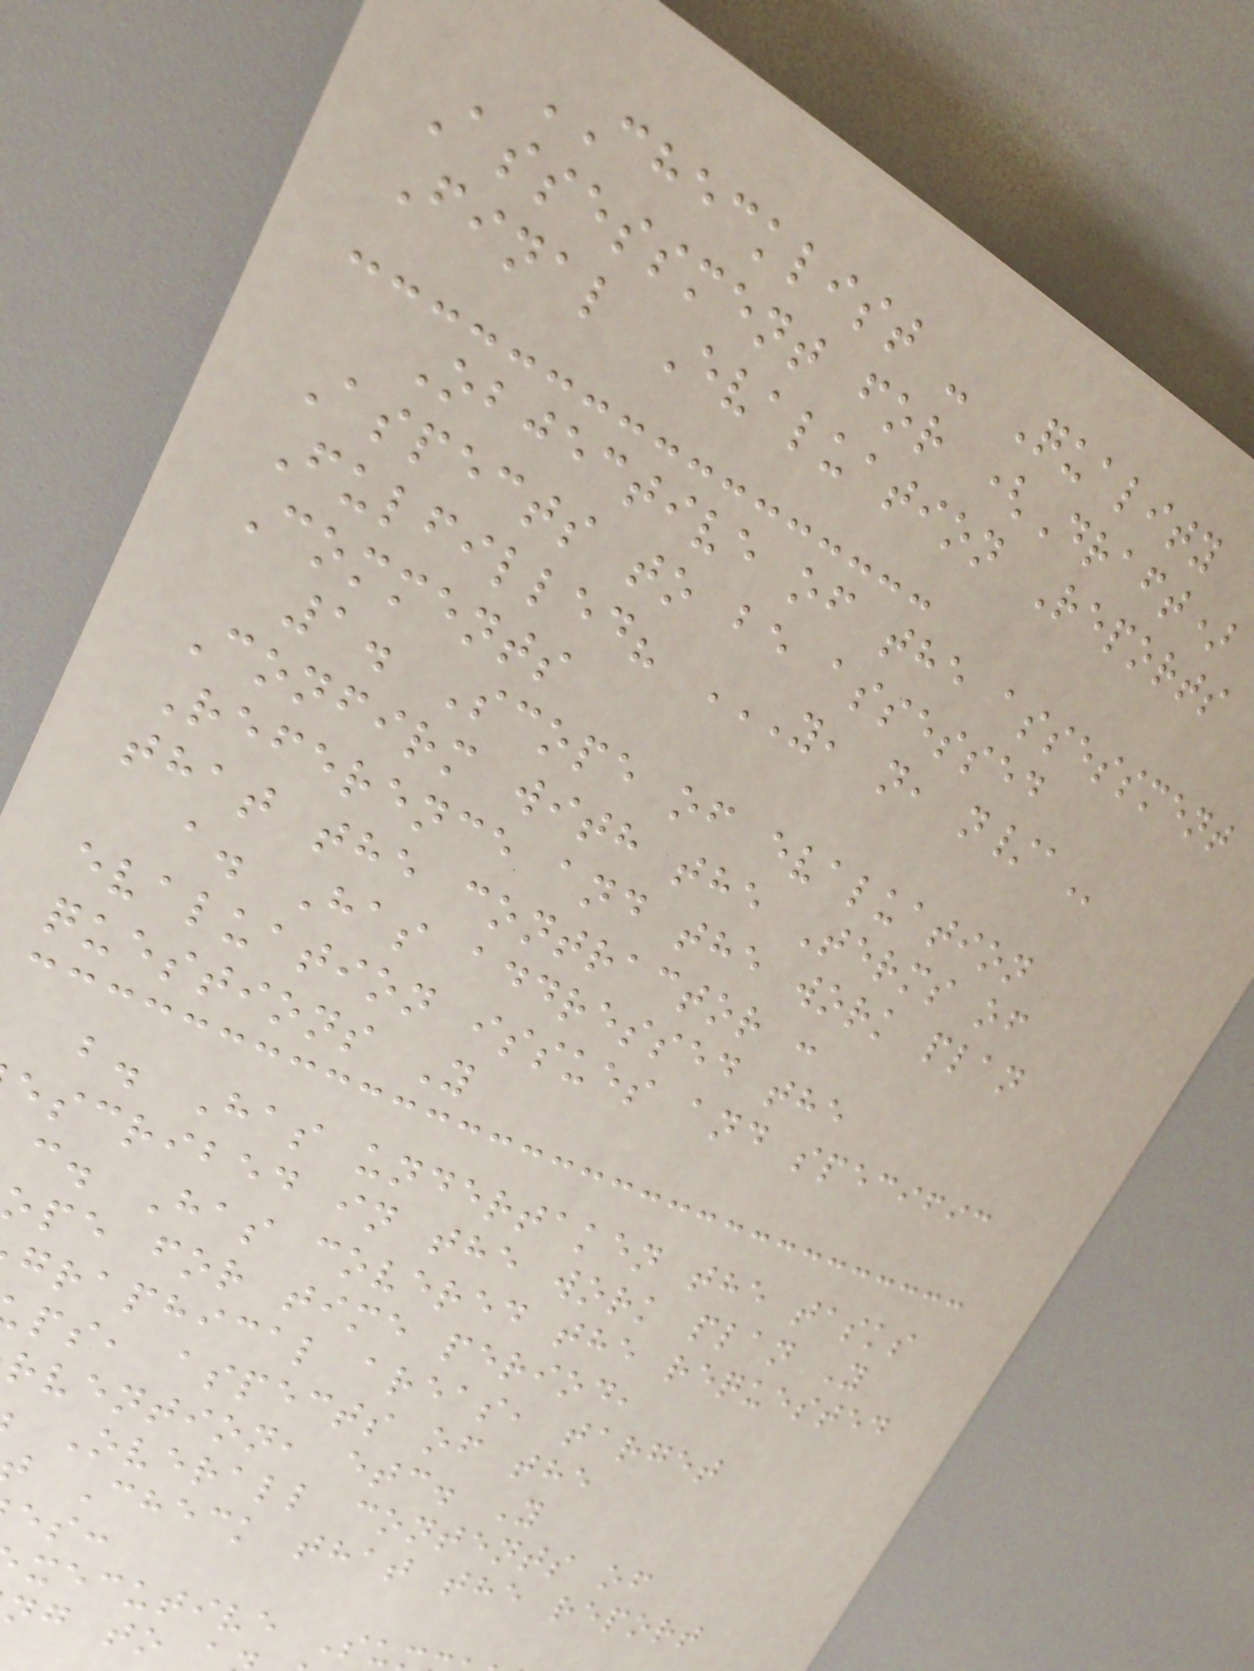CHECKLIST - Quality
Assessment for (Draft)
Final Evaluation Reports
Objective of the assessment
Aspects to be assessed
Fulfilled? Y, N, N/A
Comments
1. Scope of evaluation
Confirm with the Terms of
Reference and the work plan
that the contractor :
a. Has addressed the
evaluation issues and specific
questions Y
b. Has undertaken the tasks
escribed in the work plan Y
c. Has covered the requested
pe for time period,
graphical areas, target
ps, aspects of the
rvention, etc. Y
Overall contents of
Check that the report
xecutive Su
